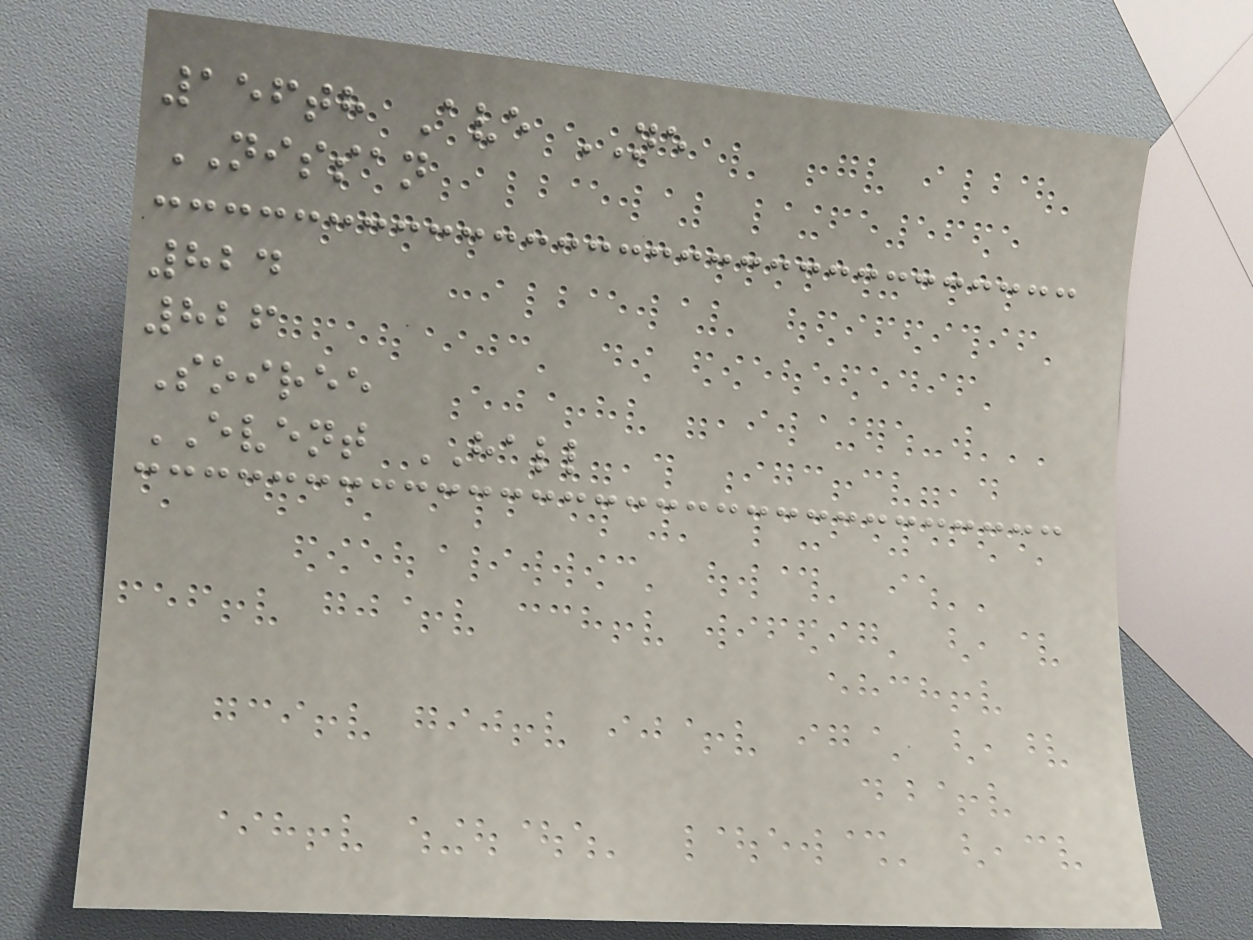156th Ave NE
NISSAN
824
826
Soiree
EVENT HALL
